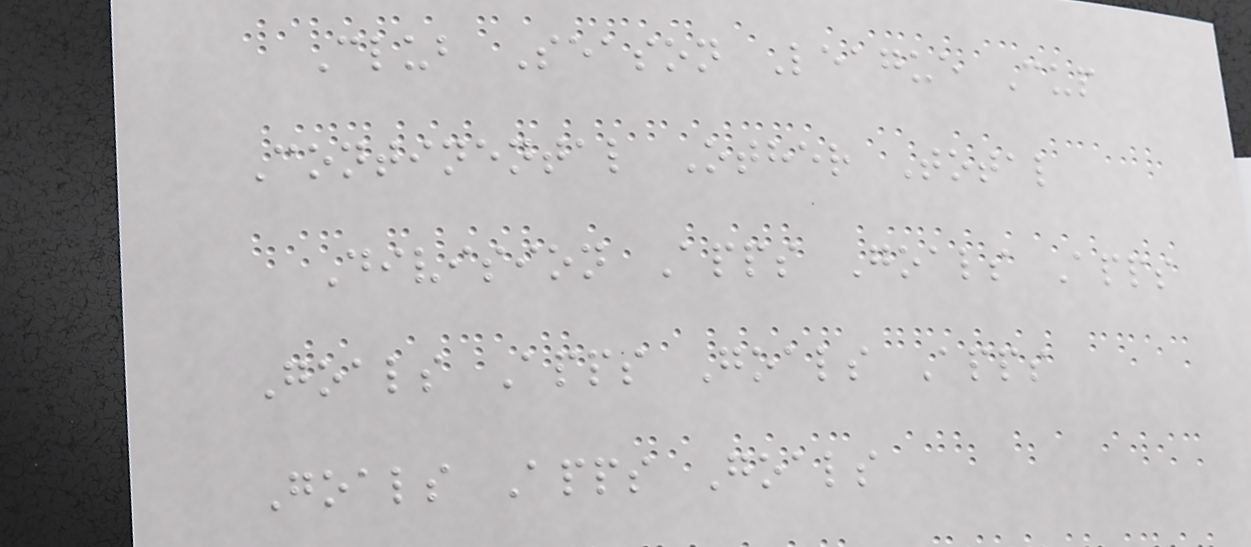Club Season League Cup
Continental Other Total
Division Apps Goals Apps
Goals Apps Goals Apps
Goals Apps Goals
